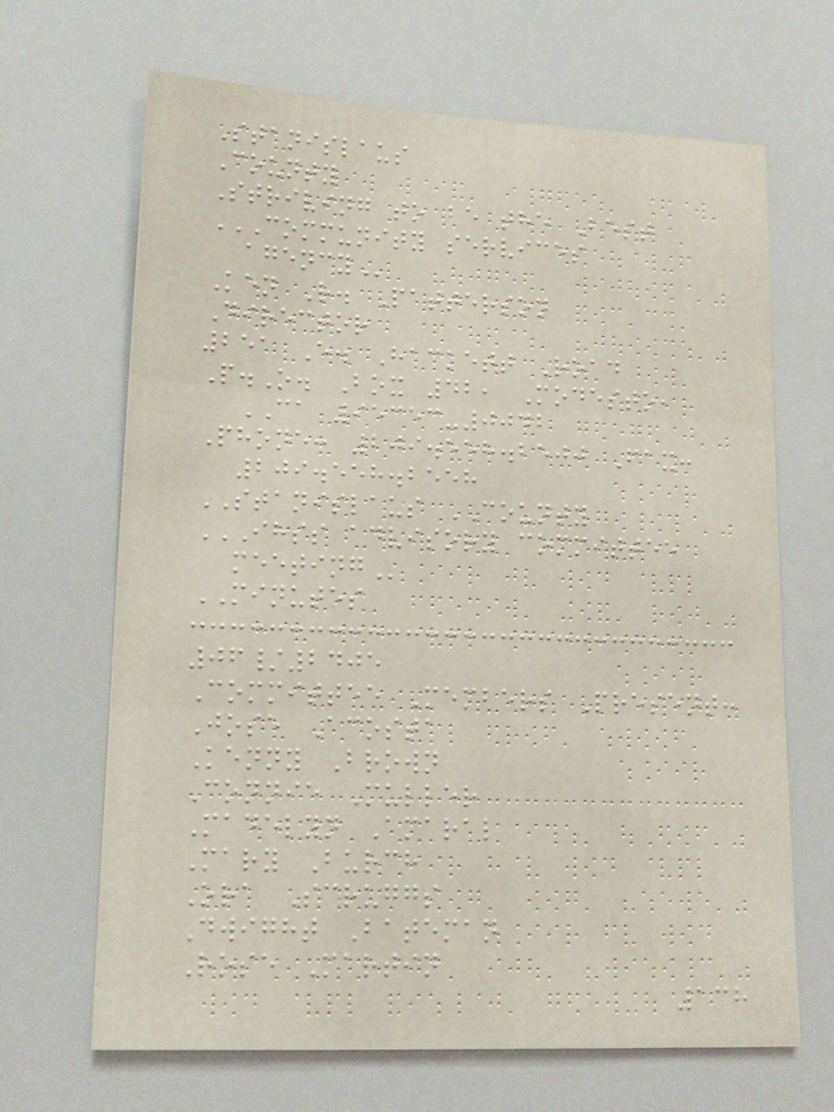Stanislaus
County
Striving to be the Best
COMMUNITY SERVICES
AGENCY
Ken R. Patterson
Director
251 E. Hackett Road
P.O. Box 42, Modesto,
CA 95353-0042
Phone: 209.558.2500 Fax:
209.558.2558
STANISLAUS COUNTY
IHSS ADVISORY COMMITTEE
MEETING
MINUTES
06/2405
Committee Members Present:
Jose Acosta
Kenny Brown
Connie Muller
Madelyn Amaral
Mary Burch
Ora Scruggs
Dwight Bateman
Rose Martin
138
